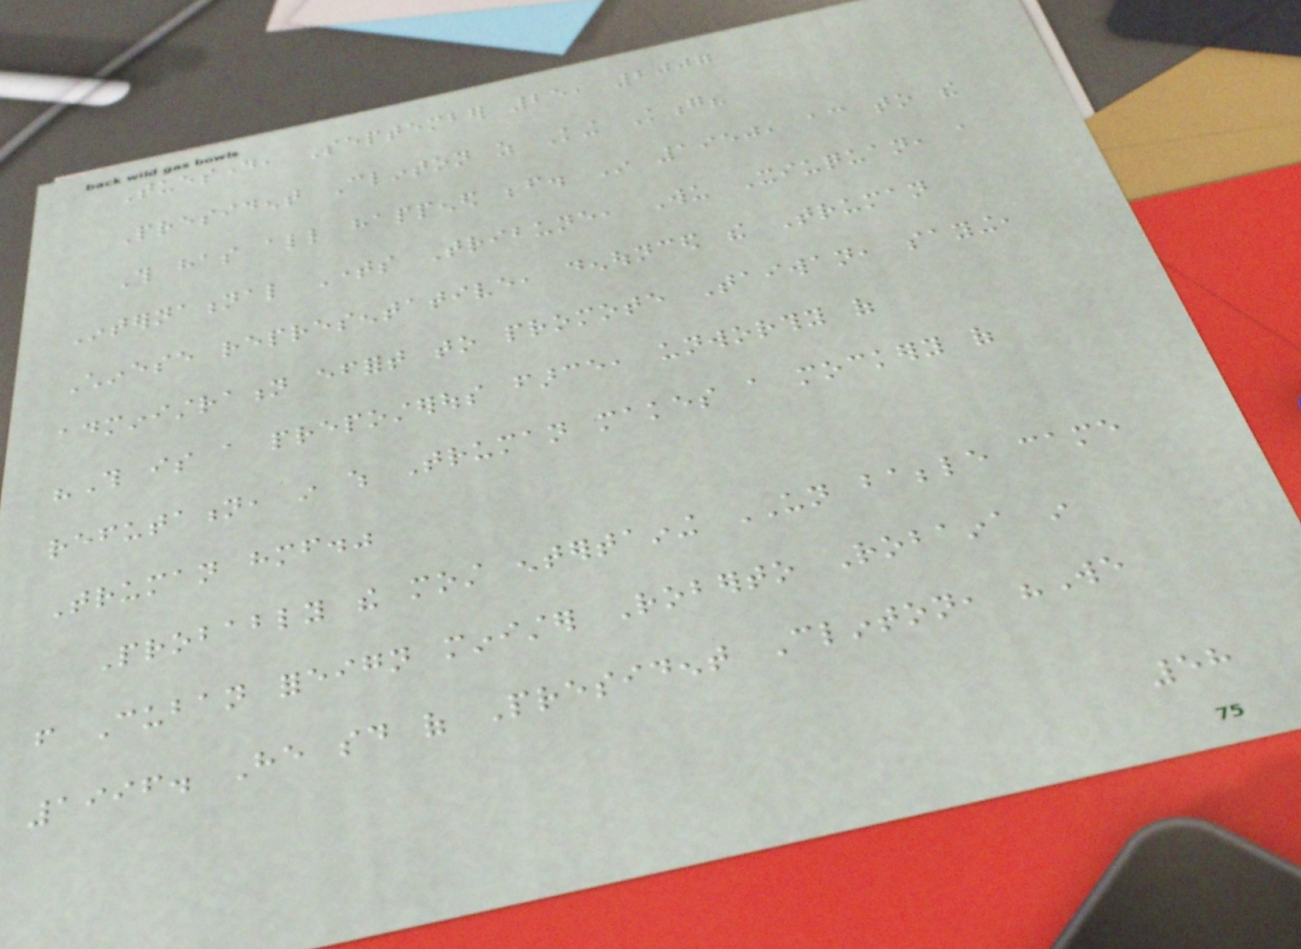Tuesday, September 25, 2007
President Clinton as King Kong?
This has all happened before. In 1950, according to the
International Times Tribune, Wu Xiuquan, a
Chinese representative, denounced the Truman
administration effort to promote Taiwan, saying,
"This is a preposterous farce, unworthy of
refutation, in which Truman makes a mockery of
Truman himself."
Probably the most entertaining UN babble came
from Cuban foreign minister Roberto Robaina in
1996. He said of President Clinton, "We
58
